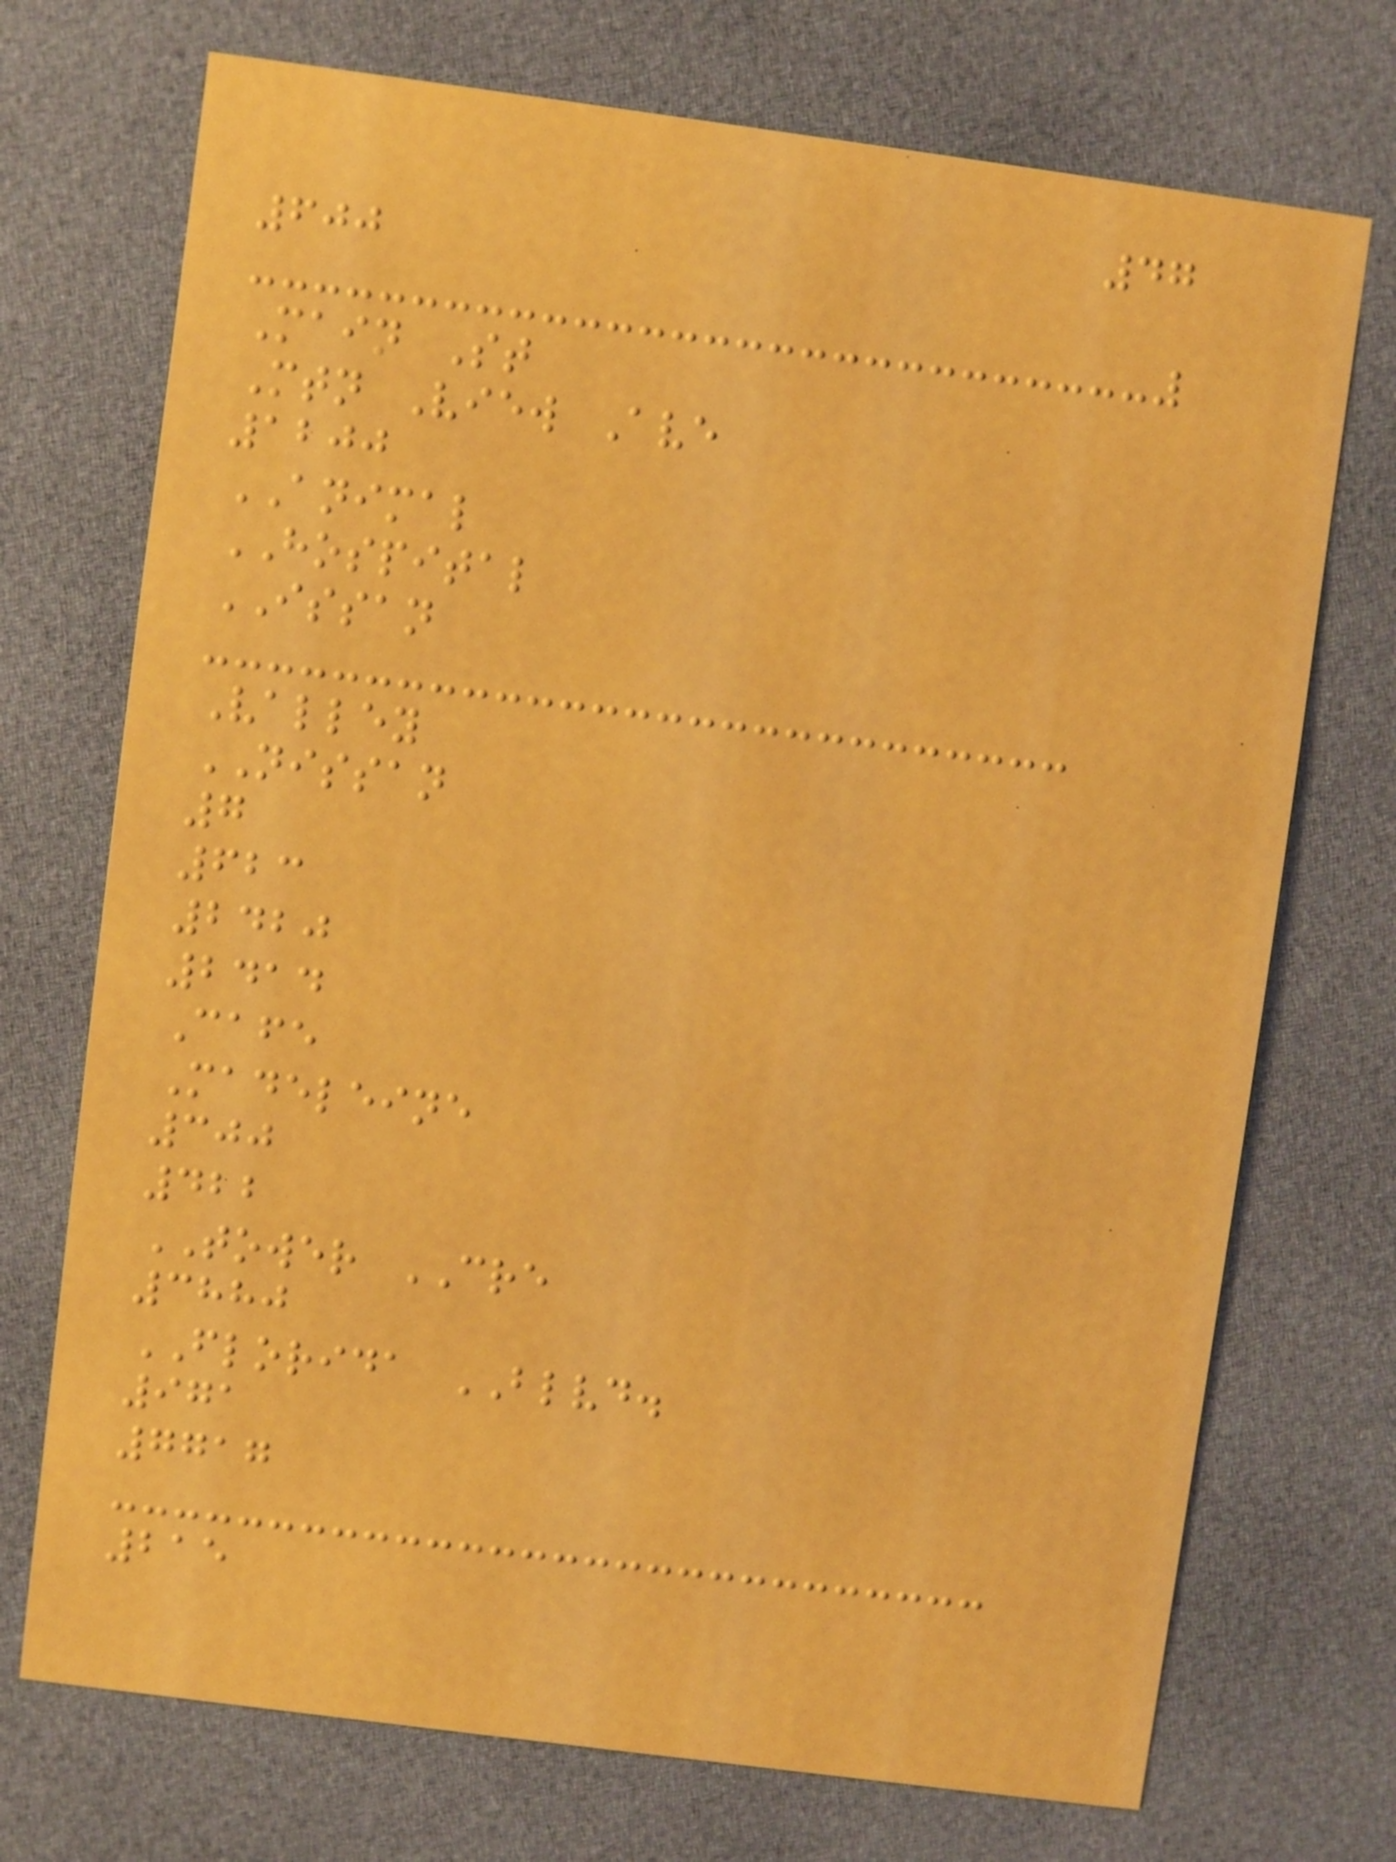47
600
Main St
Mtn View Ave
1200
ANIMAL
HOSPITAL
ISSAN
Valley
NISSAN
7
623
2420
2414
Cafe
Madeleine
300
422
TOWER CRE
3880
FLORIDA BLVD.
971
7717
215
